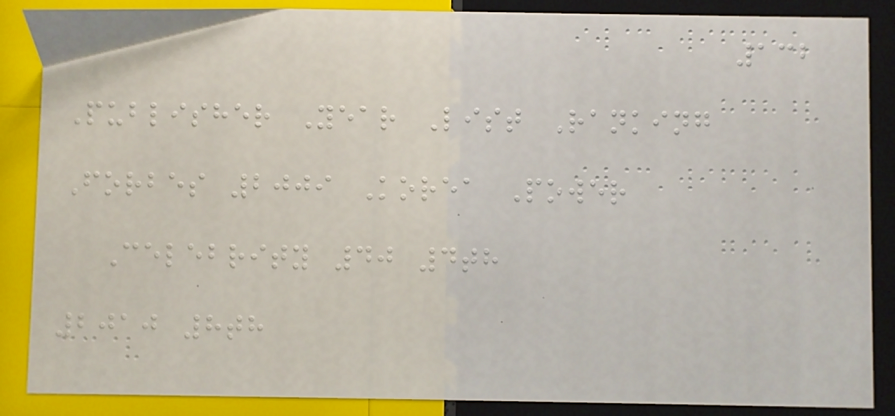132
Publisher Year List Ranking
Forbes 2009 Korea Power
Celebrity 40 4th
2010 8th
